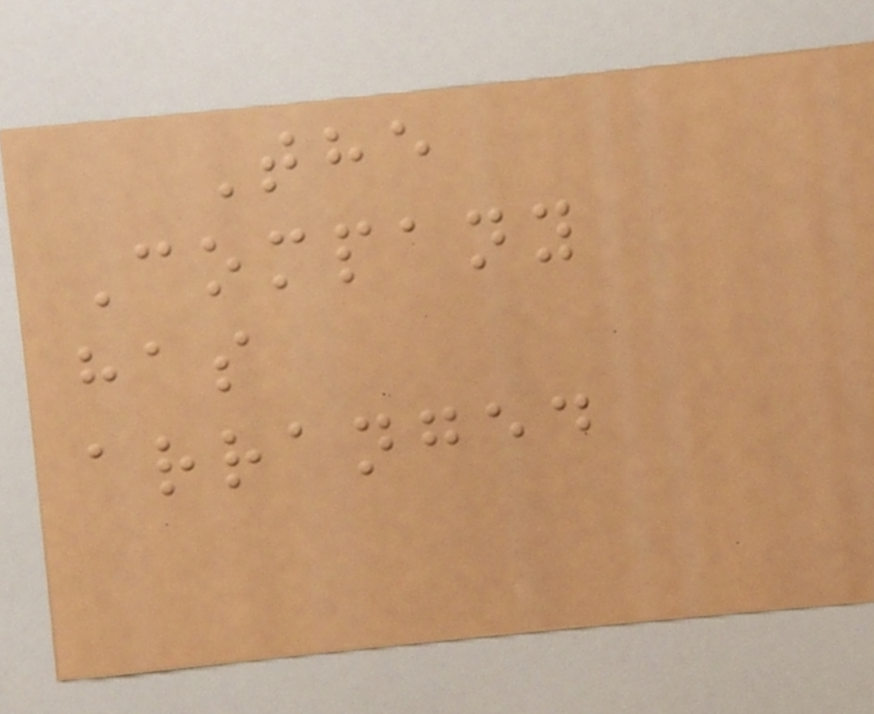The
Company
has
arranged
